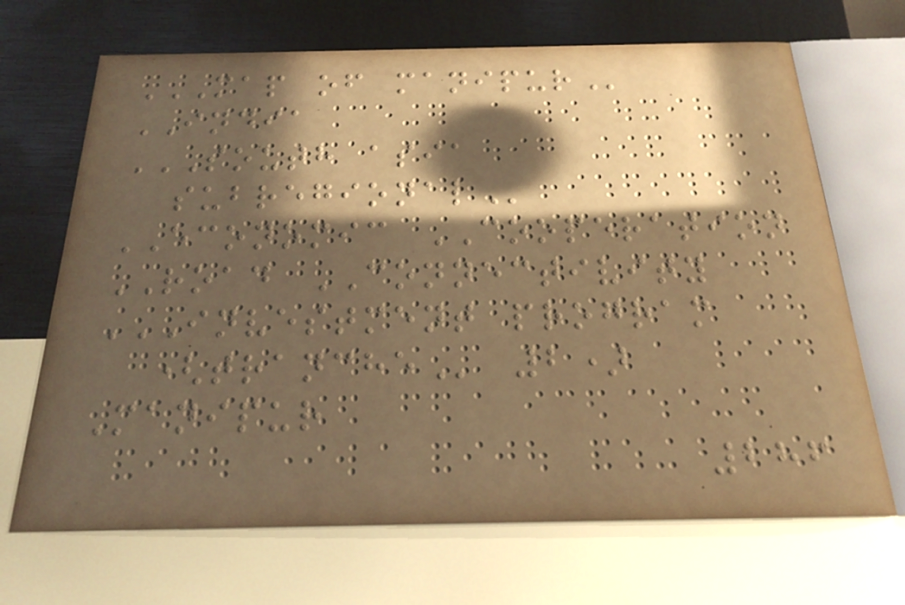MAP OF MANIPUR
INDIA
SOUTH ASIA
SUBREGIONAL
ECONOMIC COOPERATION
ROAD CONNECTIVITY
INVESTMENT PROGRAM
(TRANCHE 2)
Manipur
286
